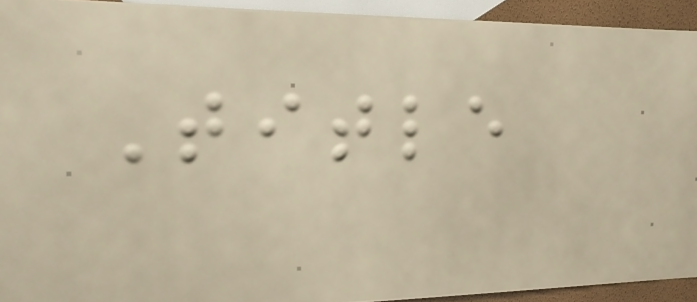Title
